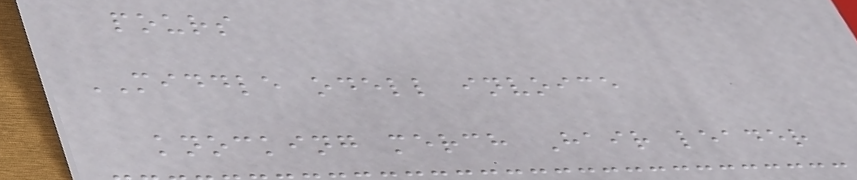pours
MIDDLE odell invoice
knocking merch Hair leader
